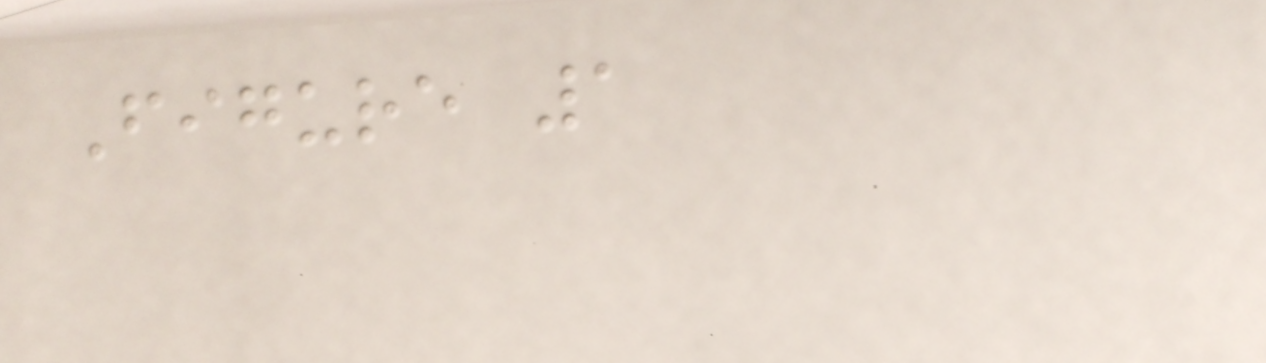Figure 1
